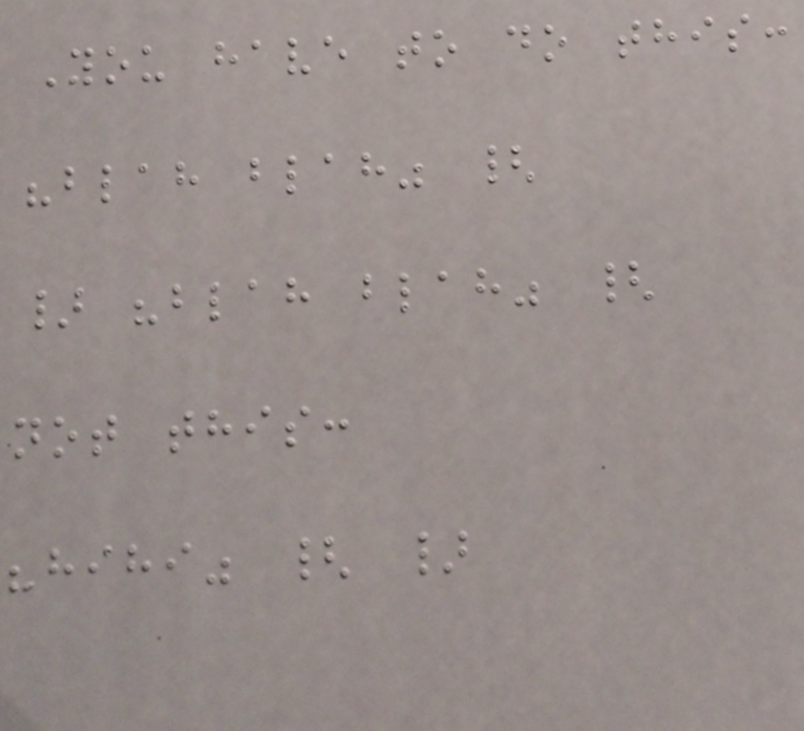You have to do this:
"blah blah" {
} "blah blah" {
not this:
"hihi" { }
